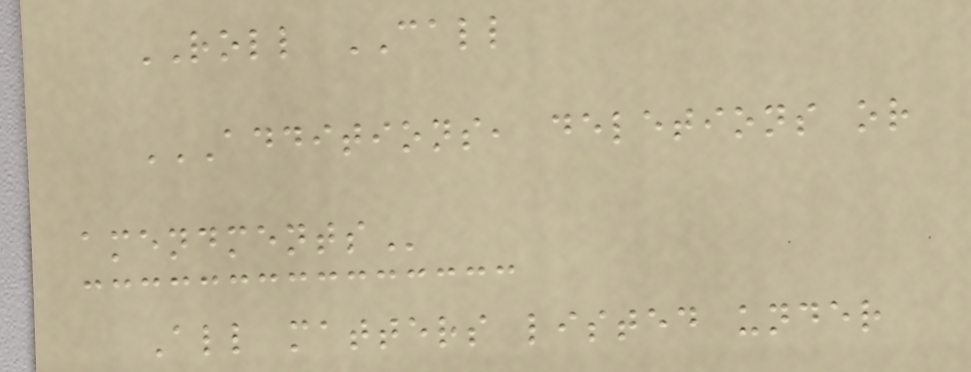ROLL CALL
ADDITIONS, DELETIONS OR
AMENDMENTS
All matters listed under
